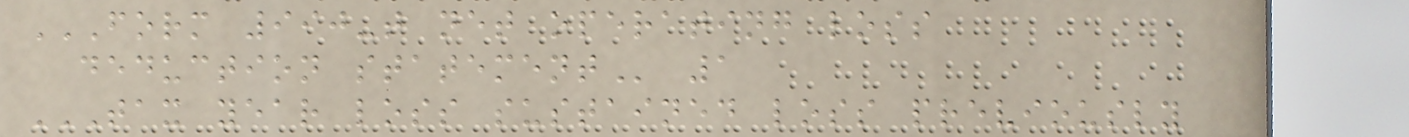FORM 990-T NET OPERATING LOSS
DEDUCTION STATEMENT 1
TAX YEAR LOSS SUSTAINED LOSS PREVIOUSLY
